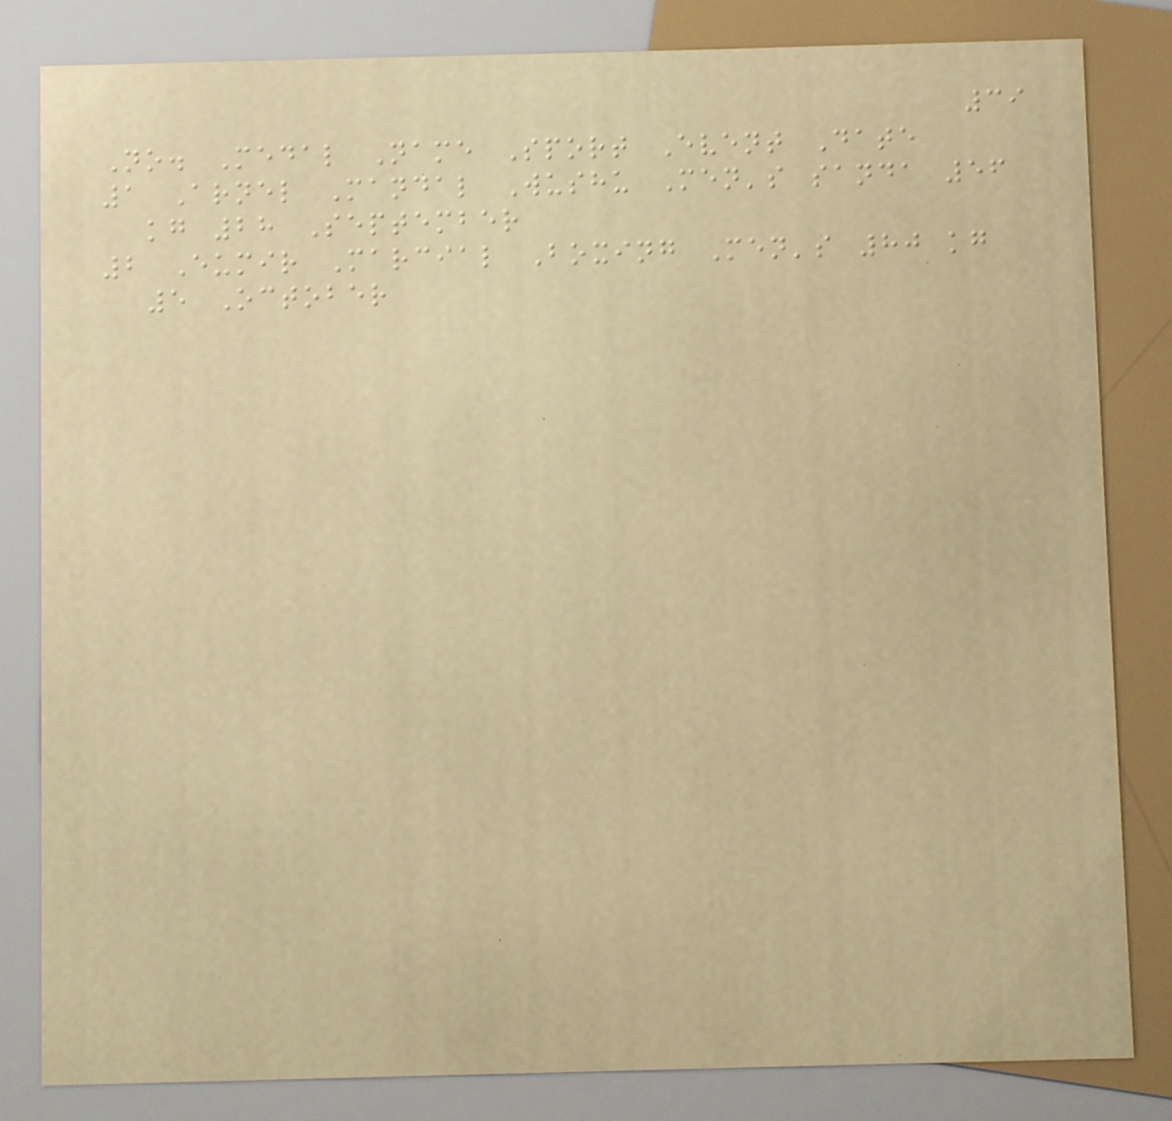39
No. Medal Name Sport Event Date
1 Arnel Mandal Wushu Men's sanda 56
kg 28 September
2 Eumir Marcial Boxing Men's 80 kg
5 October
